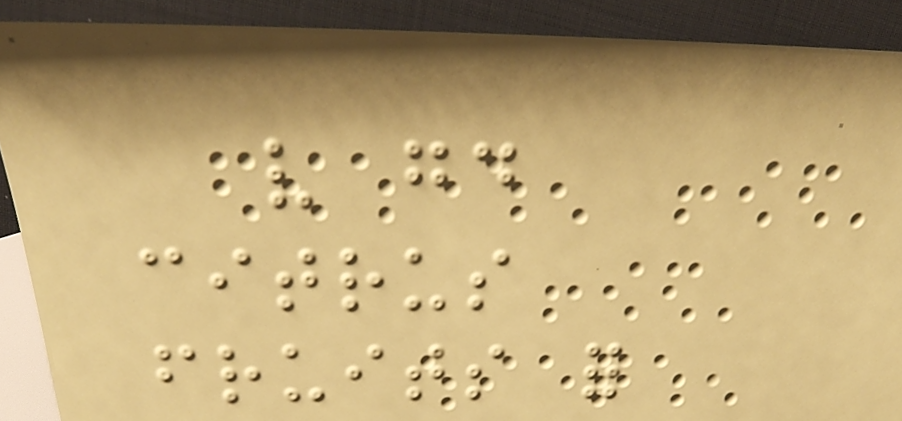very good
citrus
fruits for
